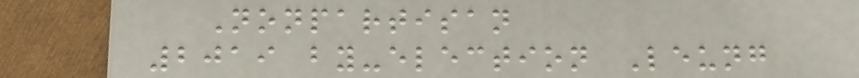Nonpartisan
2019 by-election Leung
